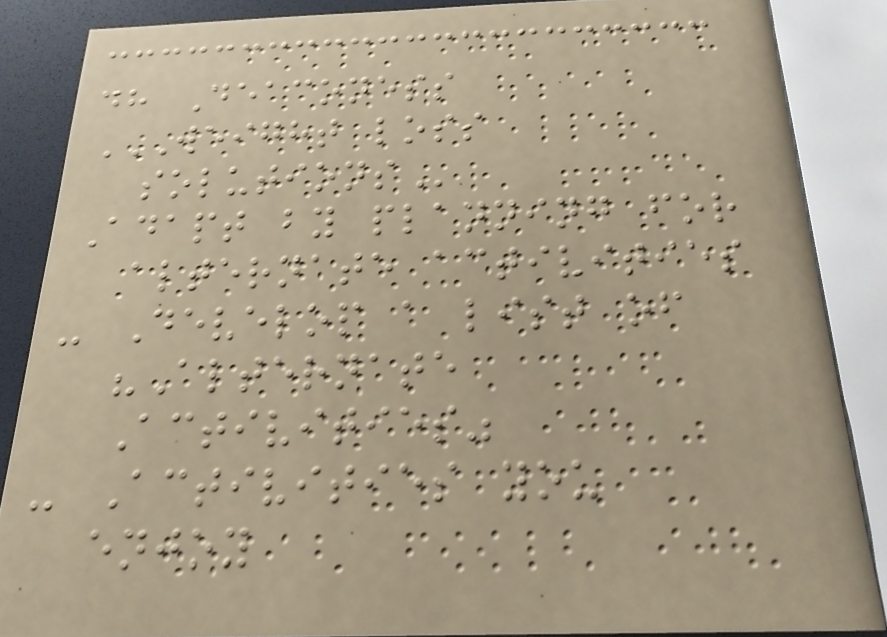dh Deaconess
WEIGHT LOSS
SOLUTIONS
Adapt by planning for
alternate activities
- Develop a list of
"Alternate
Activities"
- Activities you
enjoy
